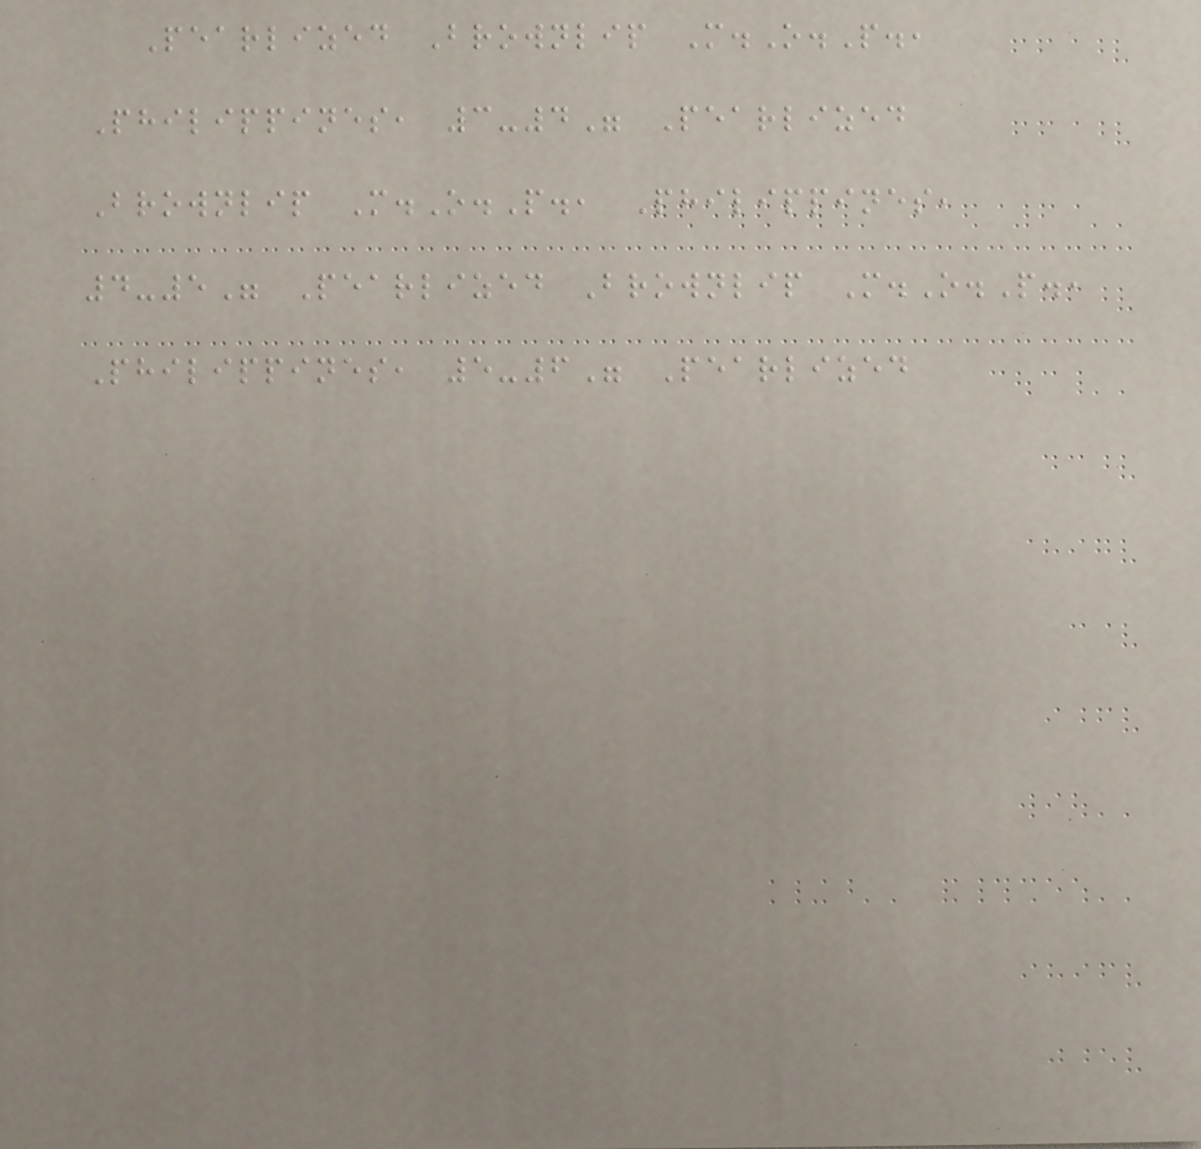Pearlized Brownlip M.O.P.,
Philippines, 3-4" Pearlized
Brownlip M.O.P., Philippines,
4-5" Pearlized Brownlip M.O.P.,
Philippines, 5-6" Pearlized
